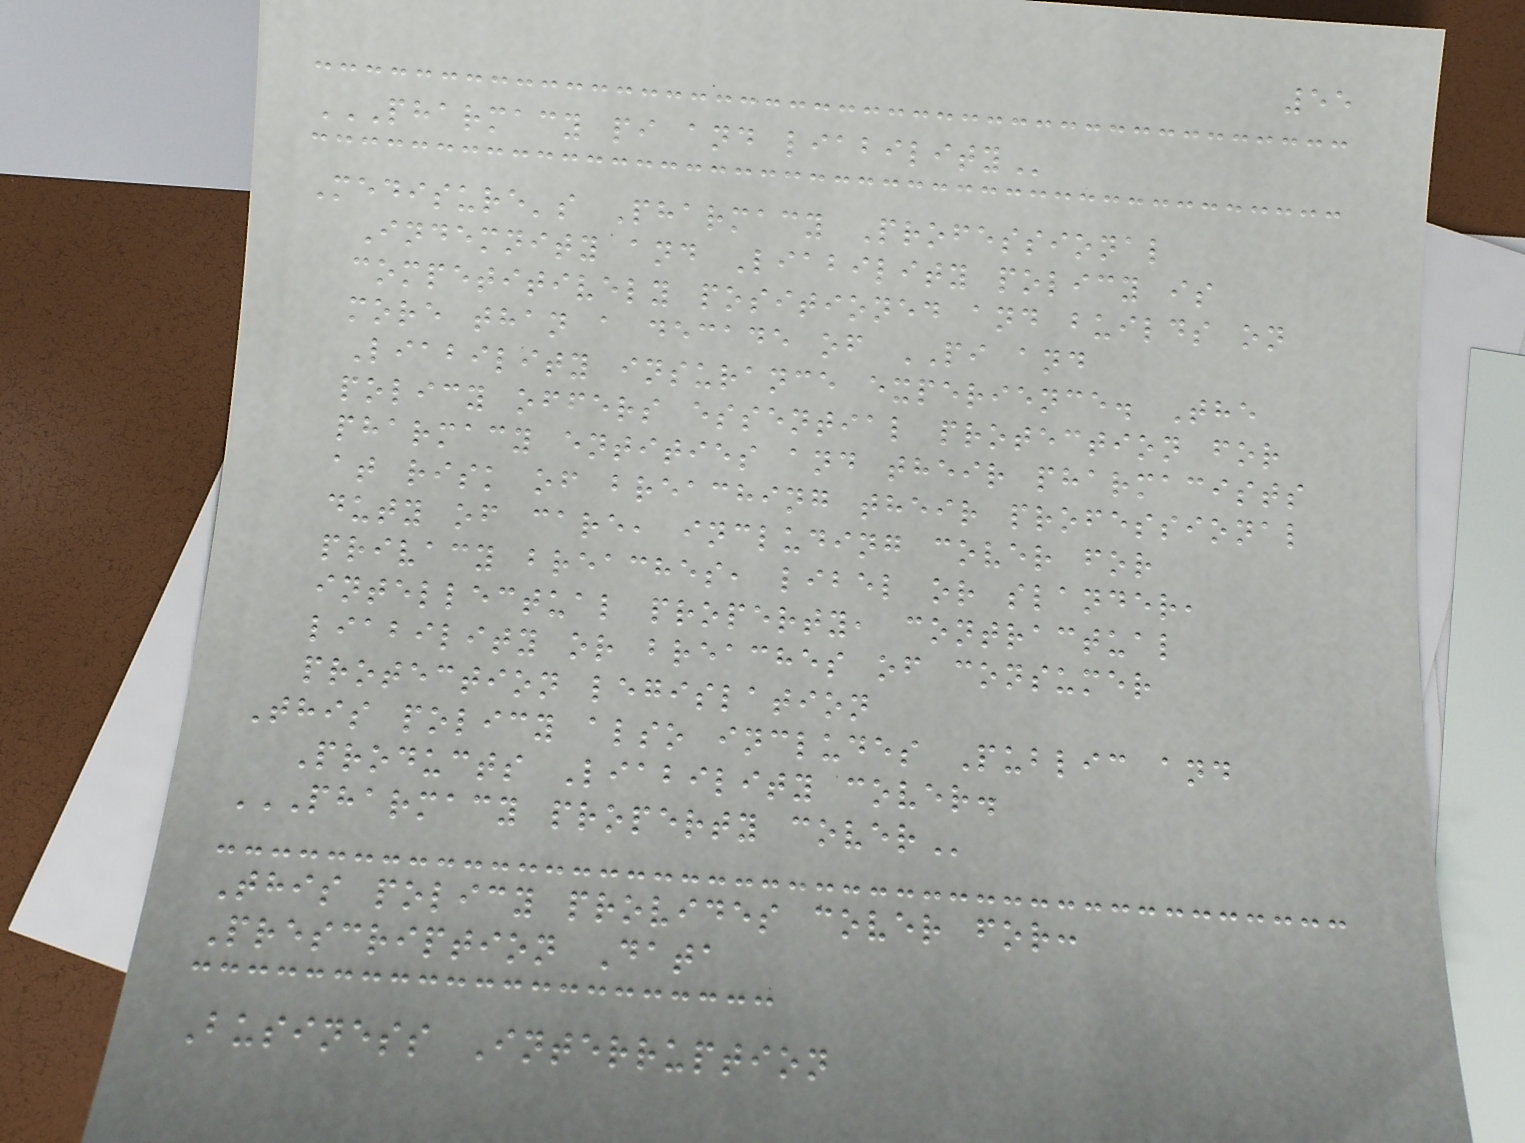55
PHARMACY PI AND LIABILITY
Medisure's Pharmacy Professional
Indemnity and Liability policy is
competitively positioned and builds on
more than a decade of PI and
Liability insurance experience. The
policy offers essential protection for
pharmacy entities and their pharmacists
at risk of breaching their professional
duty of care, including cover for
privacy breaches, libel or slander,
intellectual property, contractual
liability or breaches of consumer
protection legislation
This policy also includes Public and
Products Liability cover.
PHARMACY PROPERTY COVER
This policy provides cover for:
Prescription Data
Business Interruption
